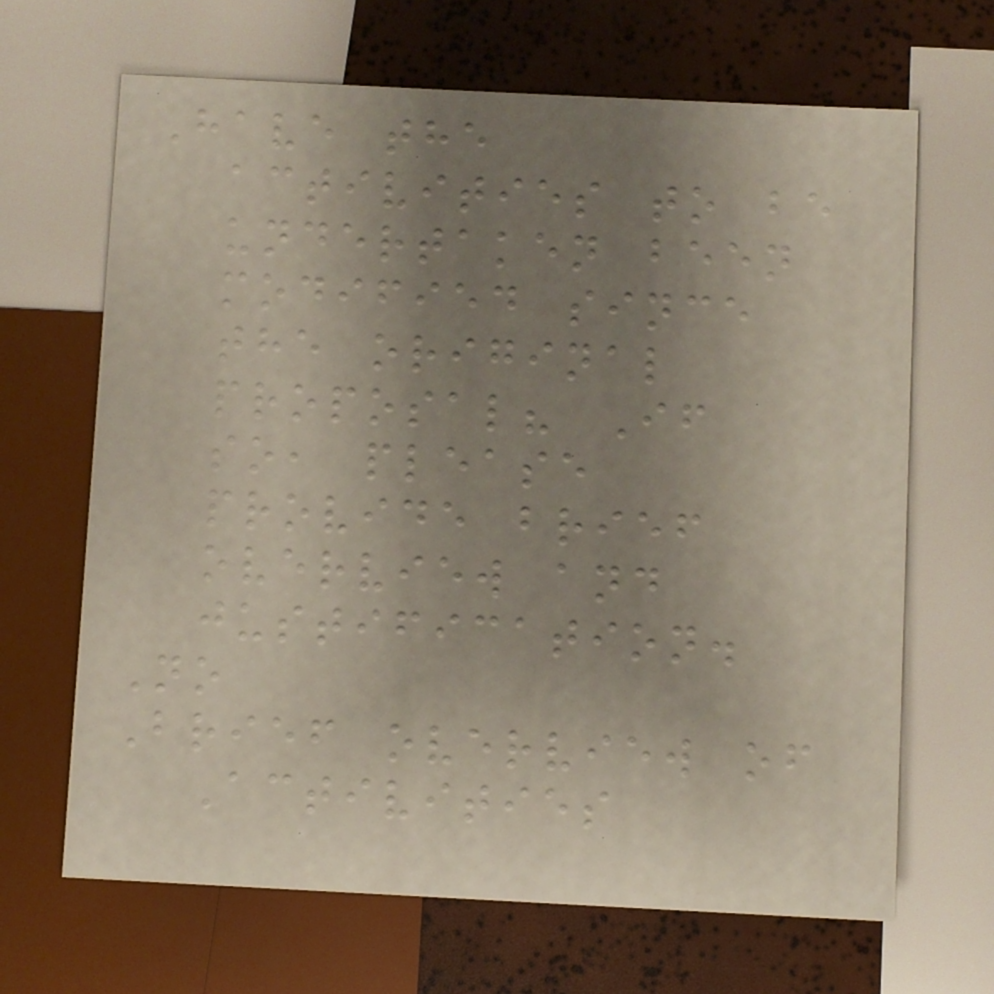Have the
activities to be
undertaken been
modified since
the original
proposal? If
so, please
provide brief
overview and
justification.
No
Brief overview of
Activities
